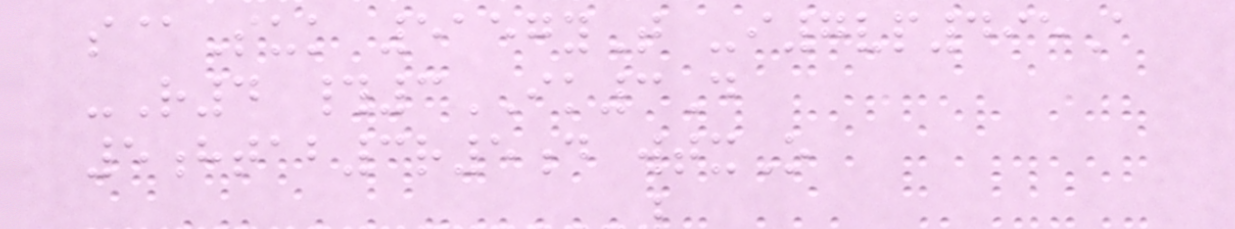s@Suk 5157yT -i7vp495A
-R4 #3IK3D
5htab3r5d wtxO
